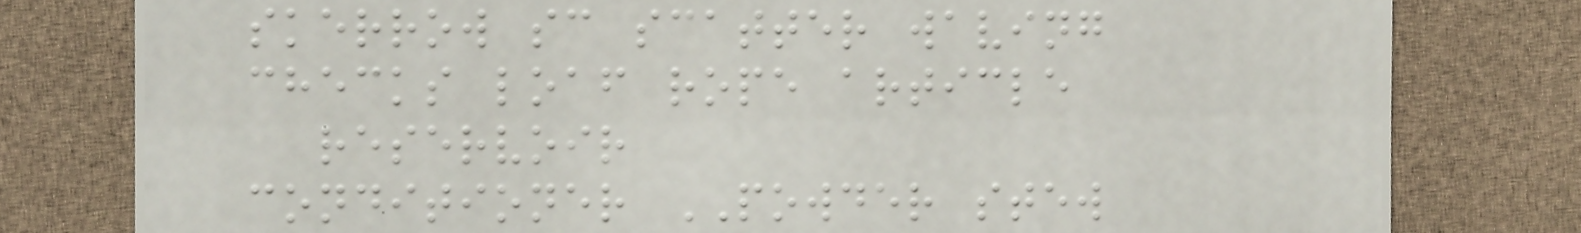skerrow sc scatter waving
checks loaf rope article
reservoir
conditioner POWDER stew
